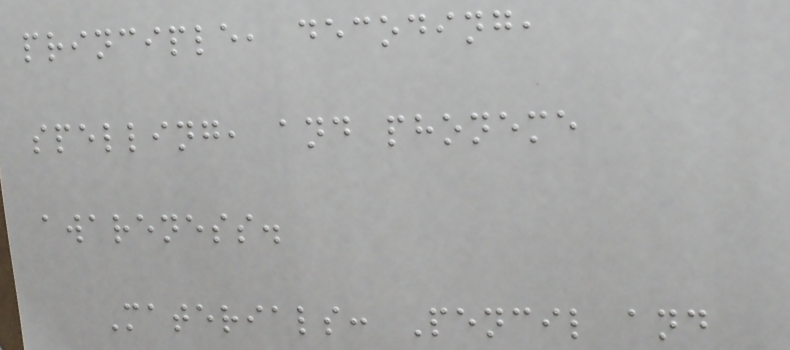principle, decoding,
spelling, and phoneme
awareness.
Materials: Pencil and
